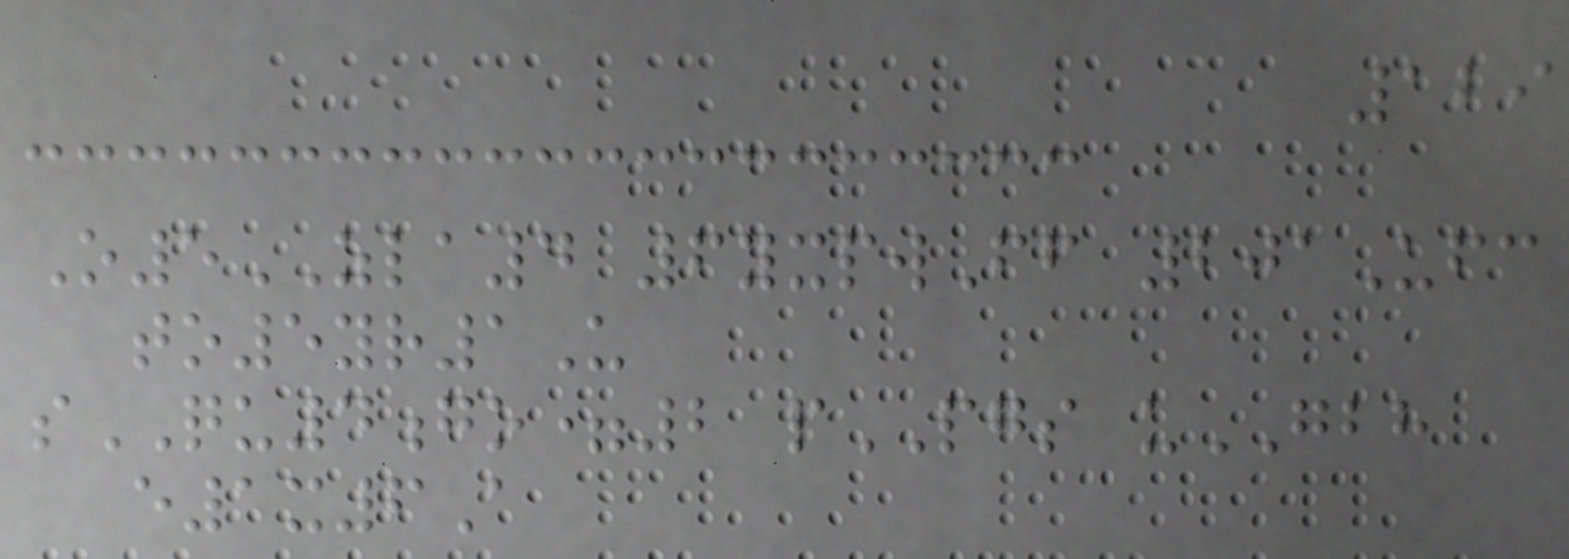129
O5ZLA4 6yxpwFf 201Ufc
to5yr1U
sQU4go=2 pPGS uGBH
e1x6A
